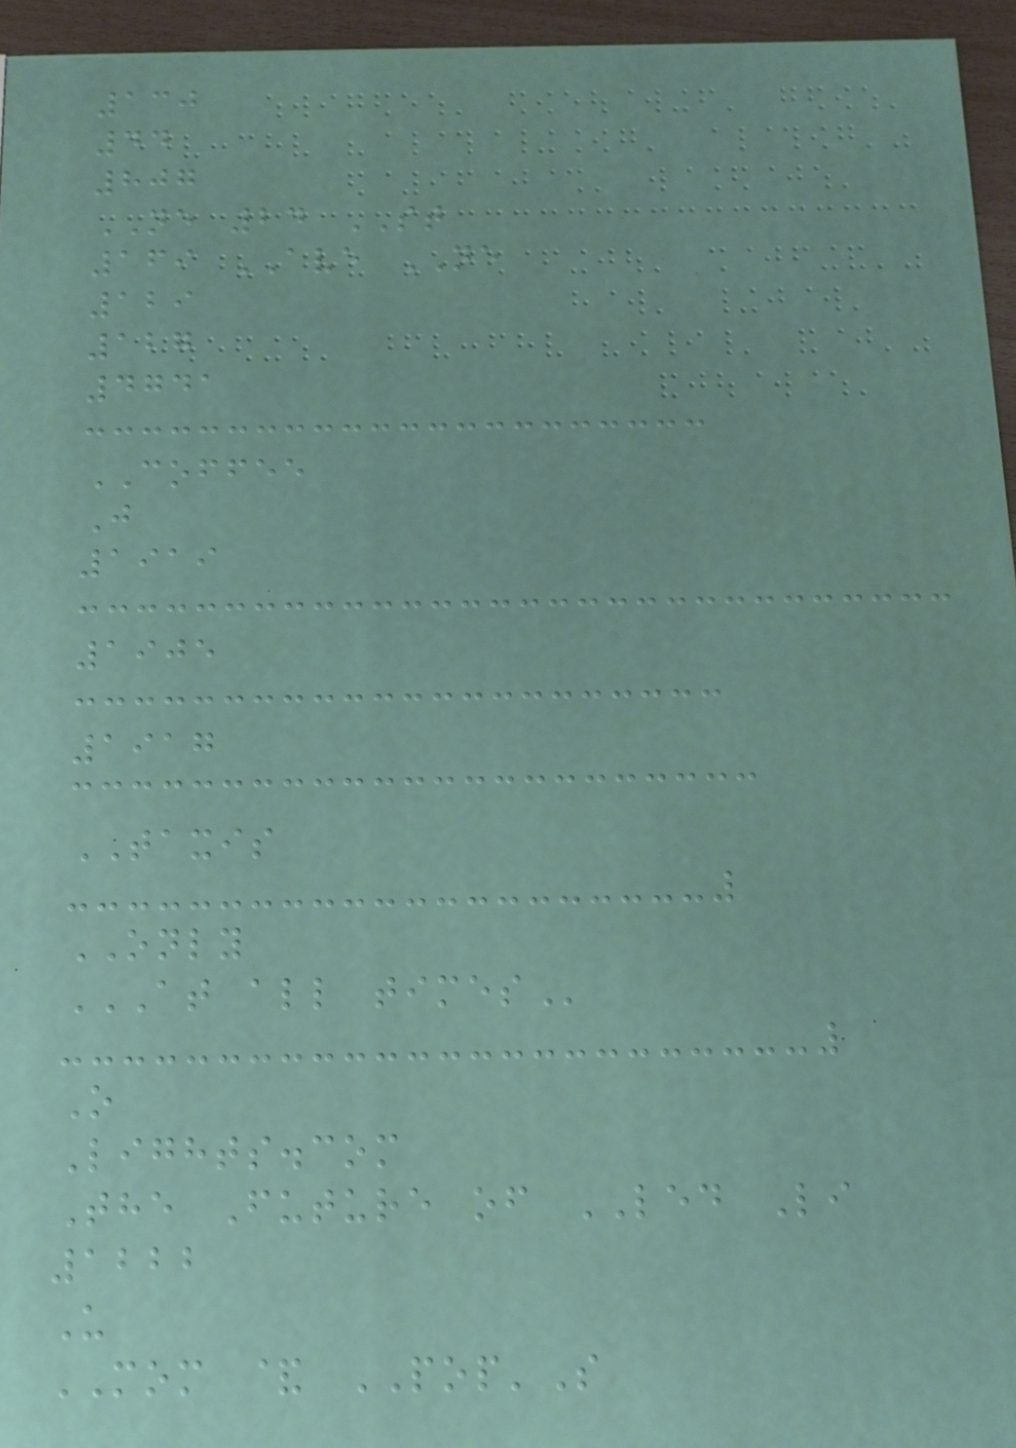130
44
807
NE 24 ST
169 AVE NE
129
127
4741
COFFEE
J
1919
1905
1917
TAXIS
ONLY
AT ALL TIMES
O
Lights.com
The Future of LED Li
1222
U
MOM & POP'S
